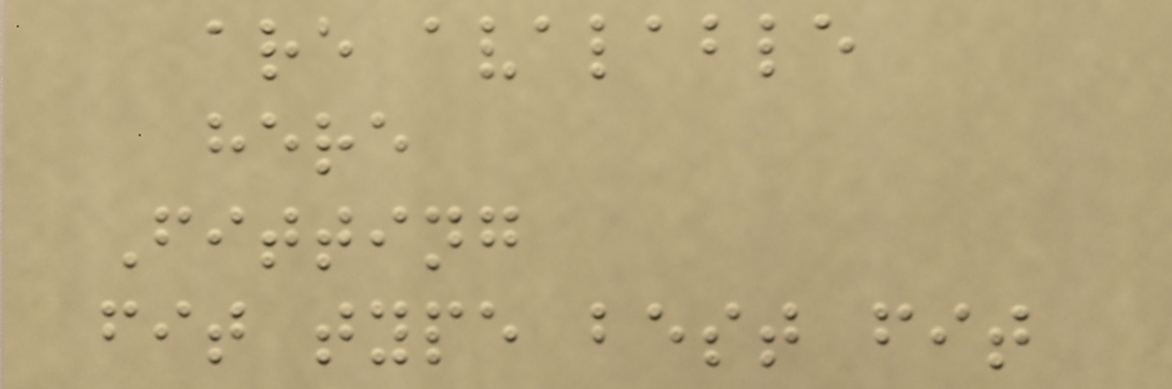are avalable
here
Fitting
fit type best fit
